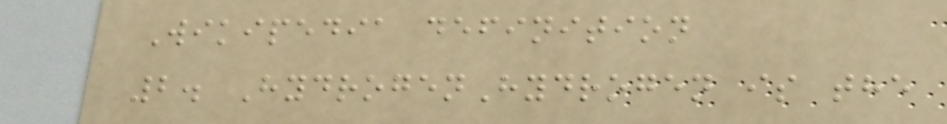Wikipedia definition
2. HydrogenHydrogen is the
